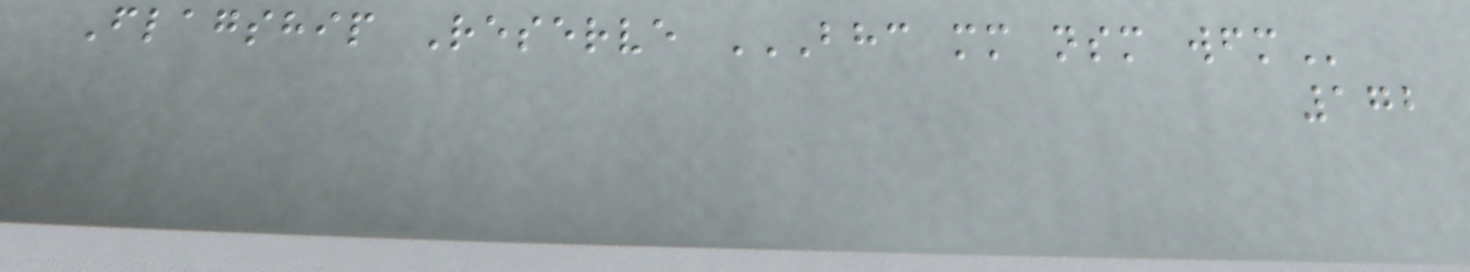Flagship Reserve BHC MM NSM WFM
172
